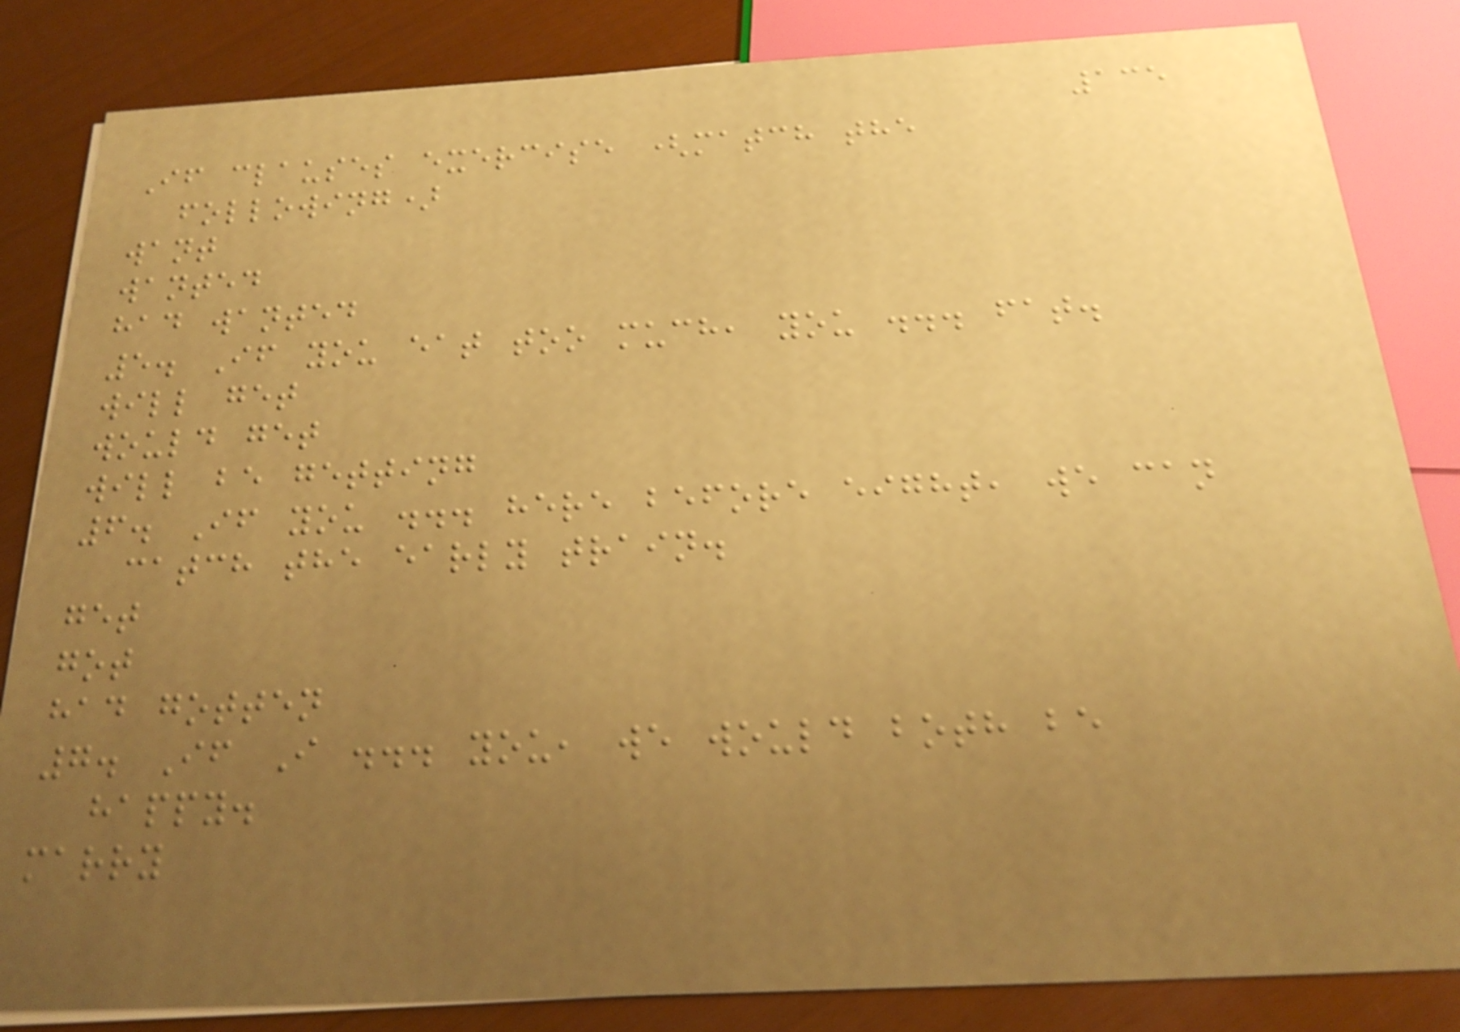135
If clauses exercise (match the
following)
want
wanted
had wanted
5. If you eat too much, you ... fat.
will get
would get
will be getting
6. If you ... here before eight, we can
catch the early train.
get
got
had gotten
7. If I ... you, we would both be
happy.
marry
